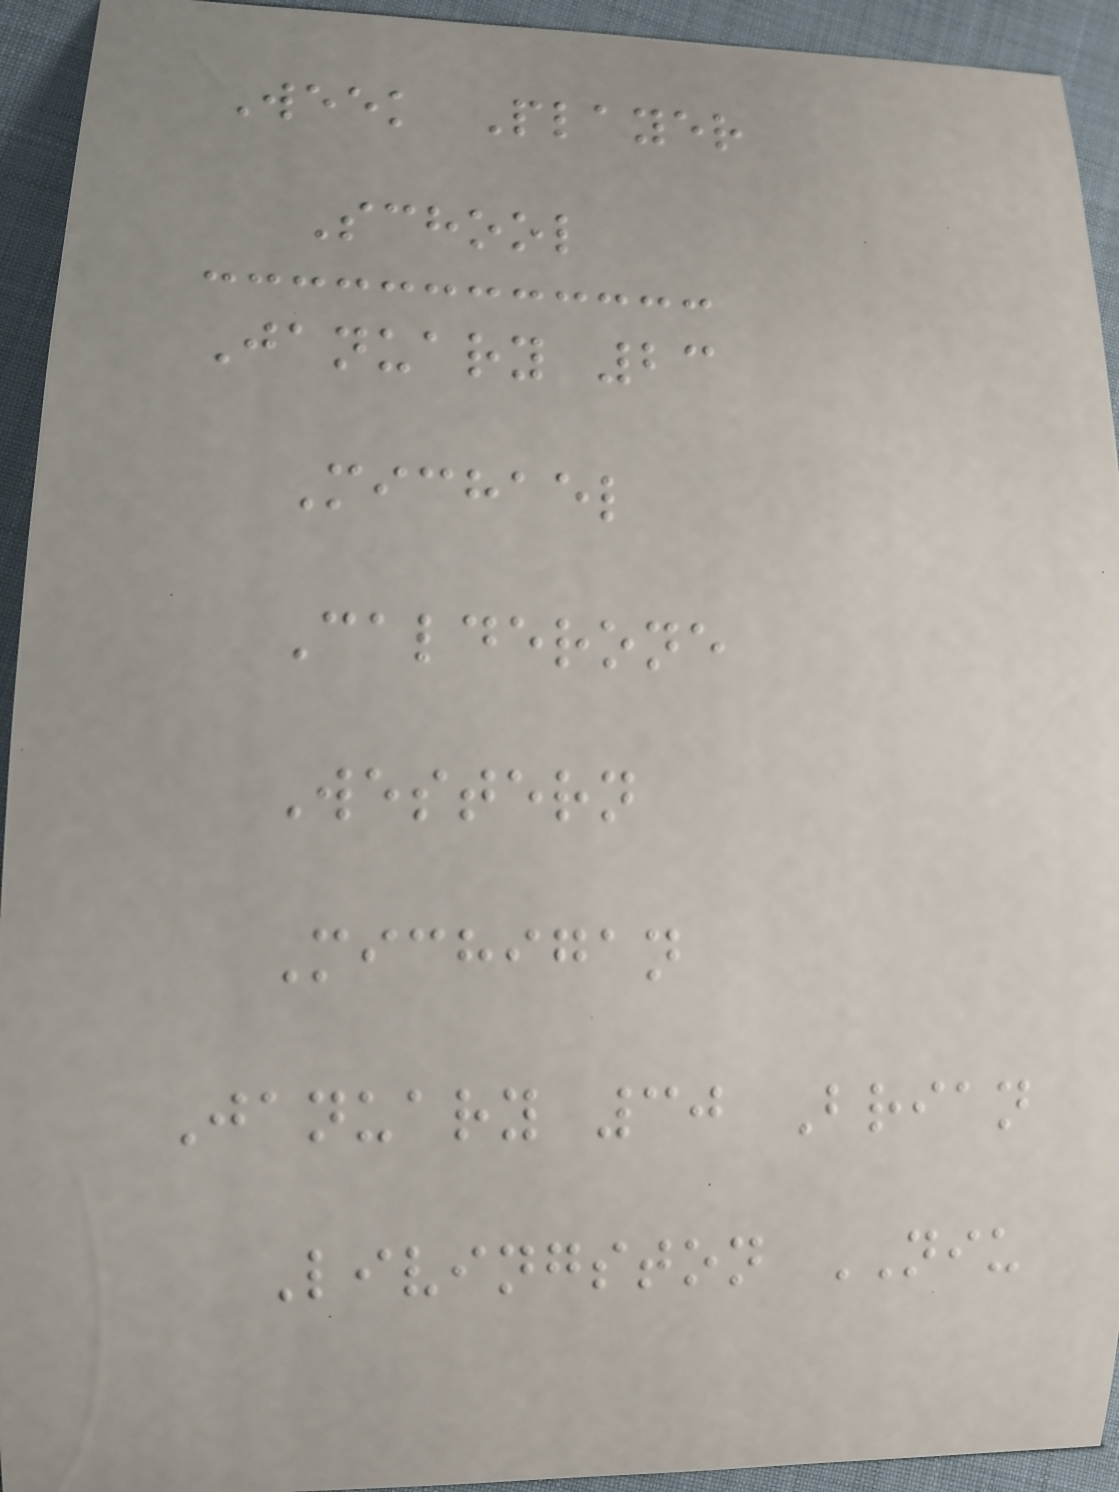Week Player
School
January 23
Michael
Calderone
Western
Michigan
January 30 Brian
Livingston NIU
